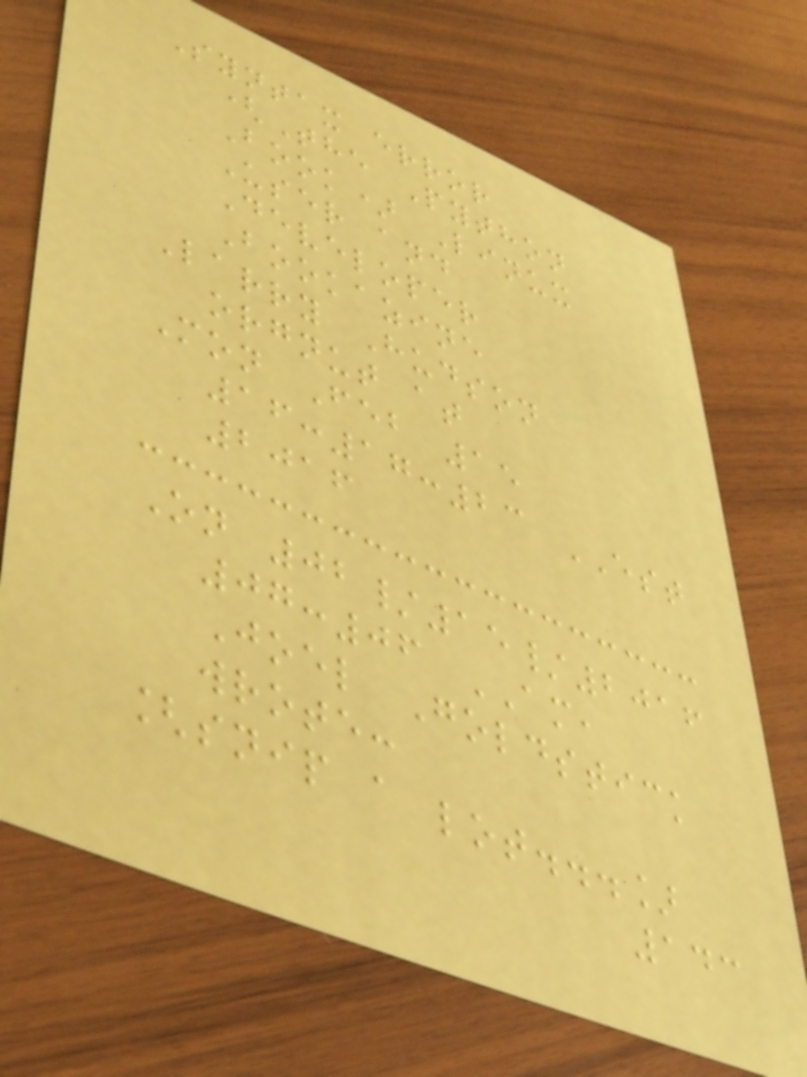Syntax error
(The Python
Book) Linux
User and
Developer
Bookazine
Larry Hudson
orgnut at
Mon Feb 15
16:17:23 EST
2016
On 02/15/2016
07:06 AM,
Joel Goldstick
wrote:
[snip a lot...]
143
